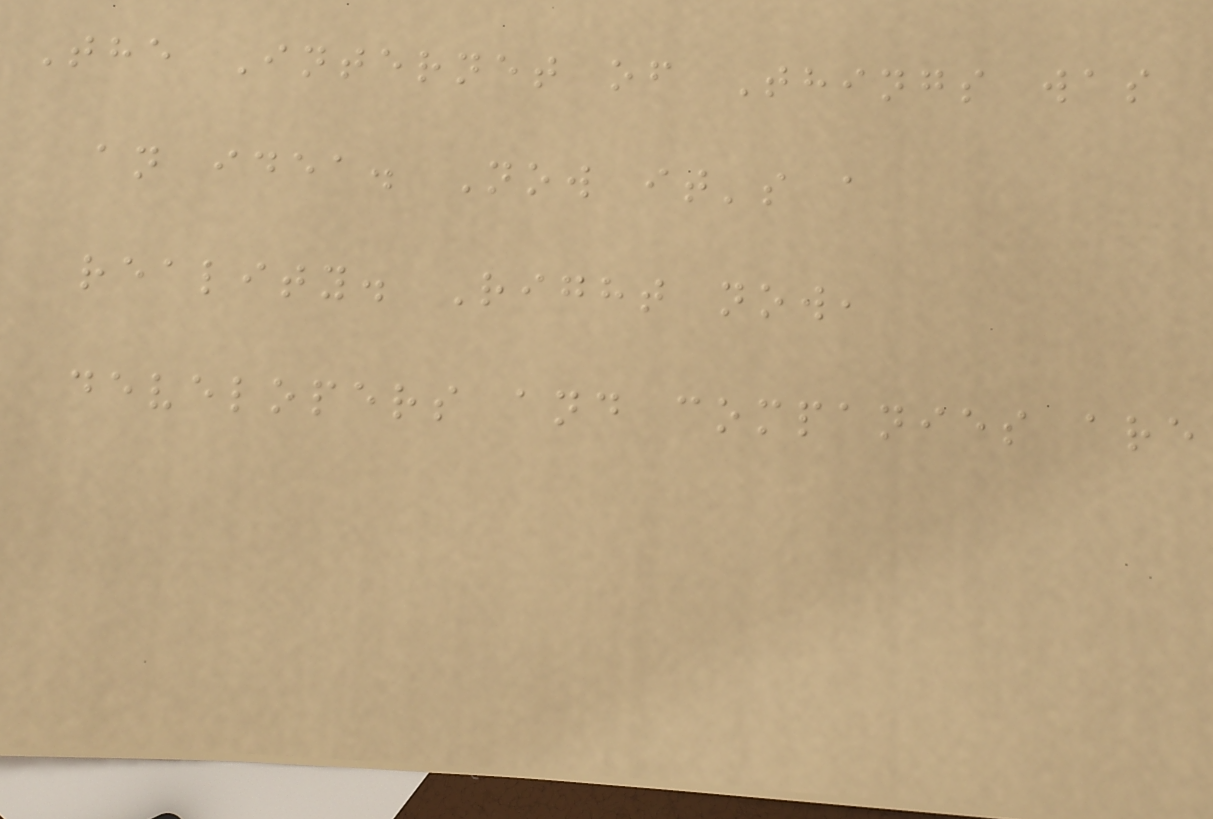The Internet of Things was
an idea. Now it's a
reality. Right now,
developers and companies are
